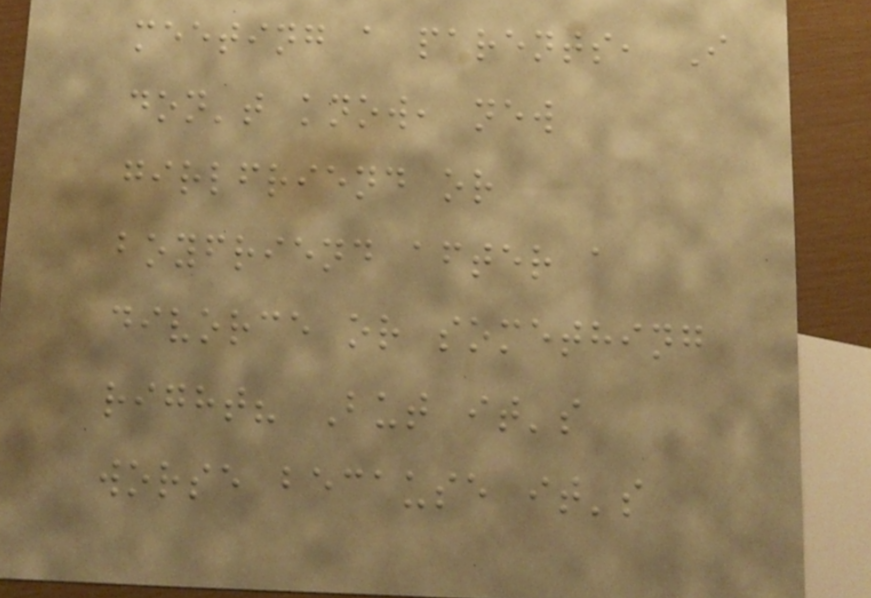meeting a parents, I
don't know, new
girlfriend or
boyfriend after a
divorce or something
right? But it's
worse because it's
